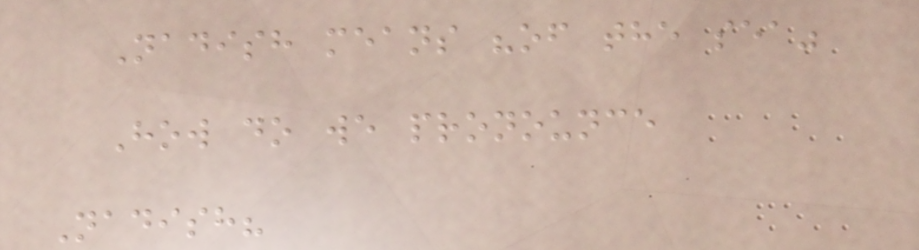Nadish means "of the sea"
How do we pronounce
Nadish?
